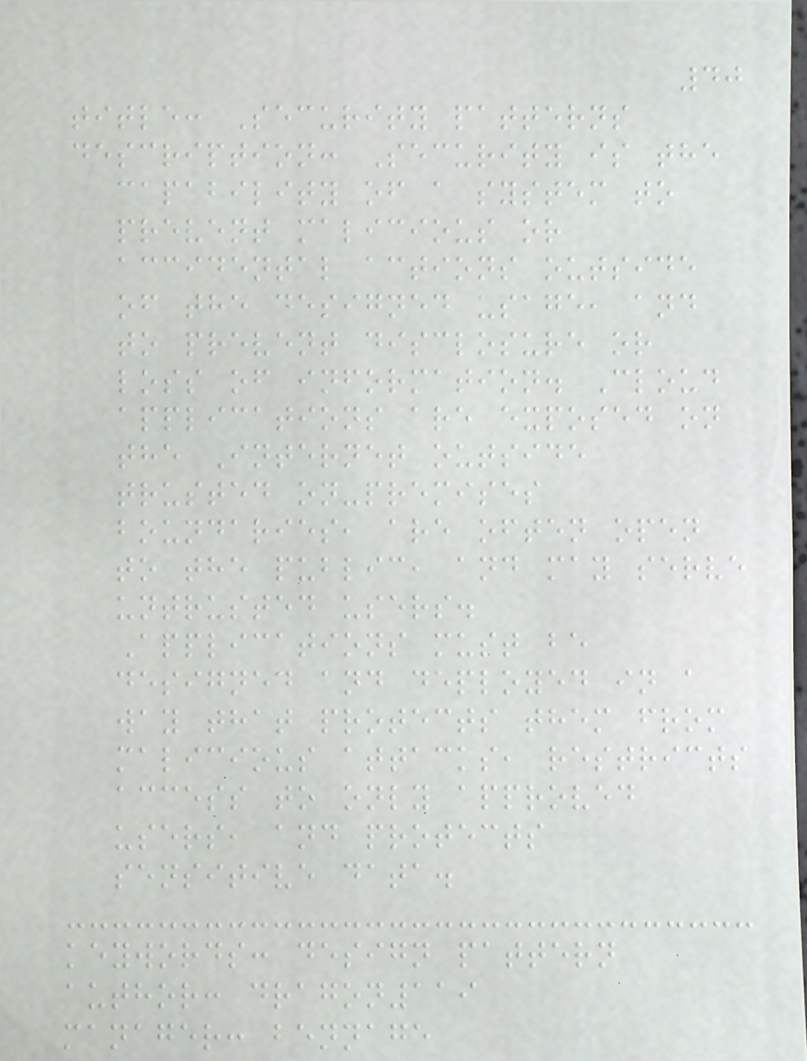40
title: Security patterns
description: Security is the
capability of a system to
prevent malicious or
accidental actions outside
of the designed usage, and
to prevent disclosure or
loss of information. Cloud
applications are exposed on
the Internet outside
trusted on-premises
boundaries, are often open
to the public, and may serve
untrusted users.
Applications must be
designed and deployed in a
way that protects them from
malicious attacks, restricts
access to only approved
users, and protects
sensitive data.
keywords: design pattern
author: dragon119
manager: bennage
